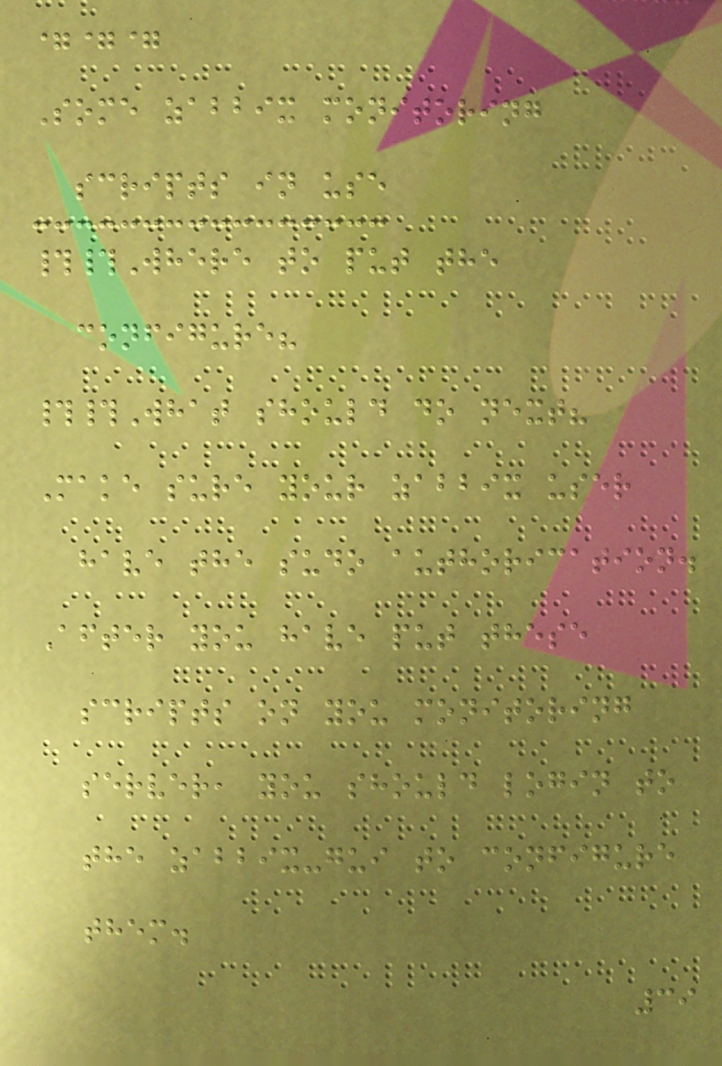===
Some zabbix monitoring
scripts in use
##Where to put the
configure?
##What should do next?
Make sure your zabbix user
have the sudo authorication.
After you have put these
scripts on you monitoring
server, you should login to
the zabbix-gui to configure
them.
39
